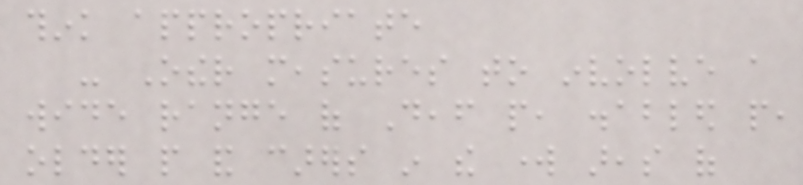think appropriate
- Other measures to involve a
wide range of Deaf people, disabled people,
older people and carers in the work areas of
